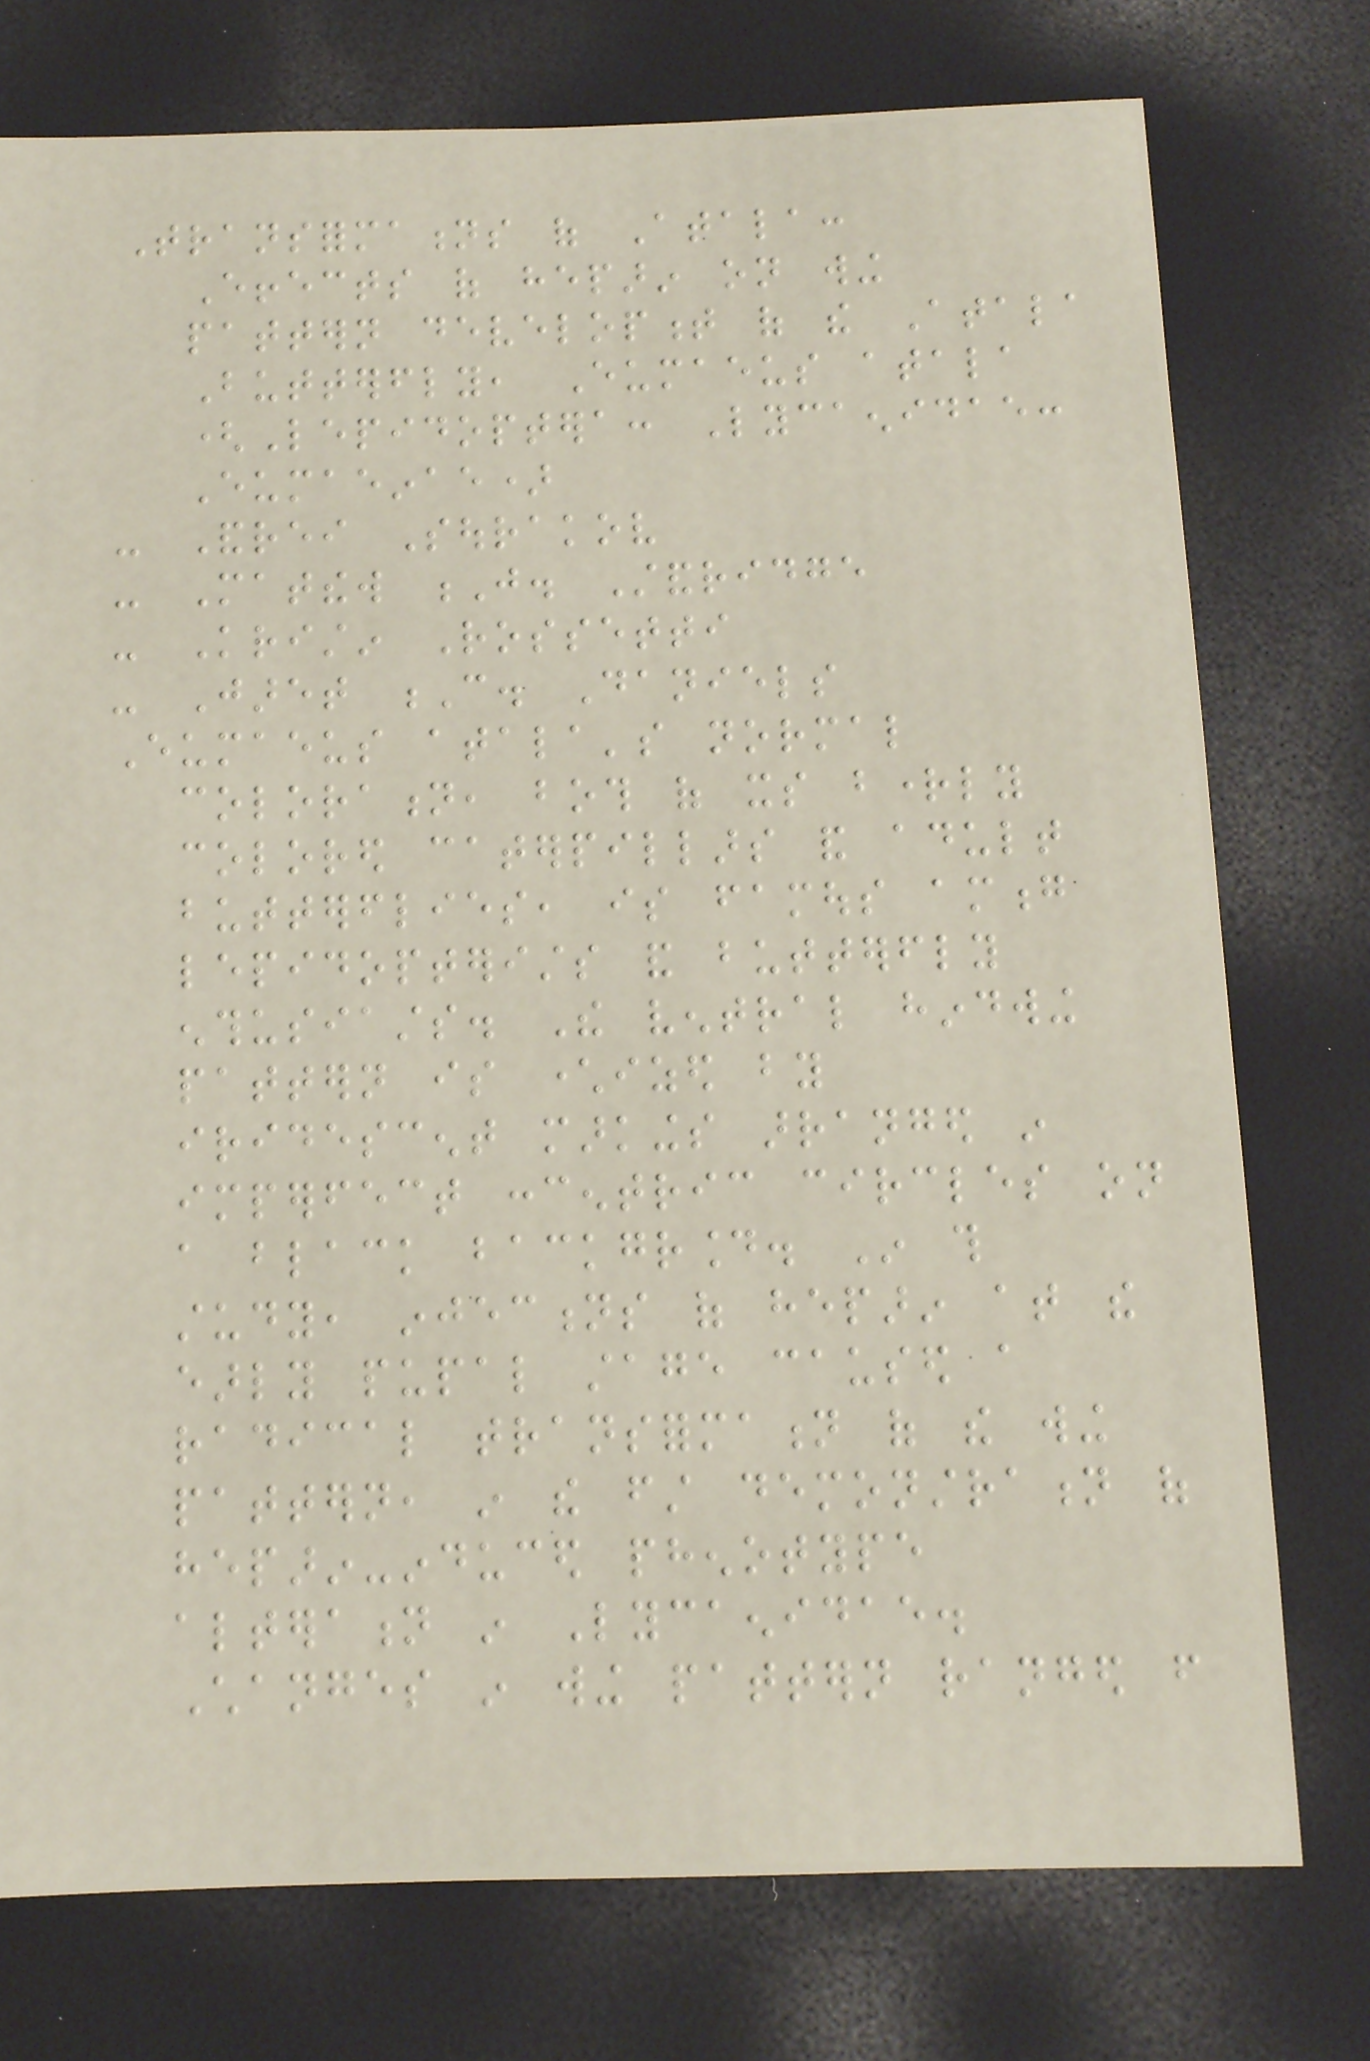Transformations of Atala:
Effects of heparin on wing
pattern development of the Atala
Butterfly, Eumaeus atala
(Lepidoptera: Lycaenidae:
Eumaeinae)
- Andrei Sourakov
- Matthew J. Standridge
- Kristin Rossetti
- Jaret C. Daniels
Eumaeus atala's normal
coloration, both of its brightly
colored caterpillars and adult
butterflies, is famous among
lepidopterists and butterfly
enthusiasts. The ventral hindwing
pattern is characterized by
iridescent markings arranged in
imperfect concentric circles on
a black background. In this
study, injections of heparin at the
early pupal stage caused a
radical transformation of the wing
pattern, in the first demonstration of
heparin-induced phenotype
alteration in Lycaenidae.
Changes in wing pattern ranged from
